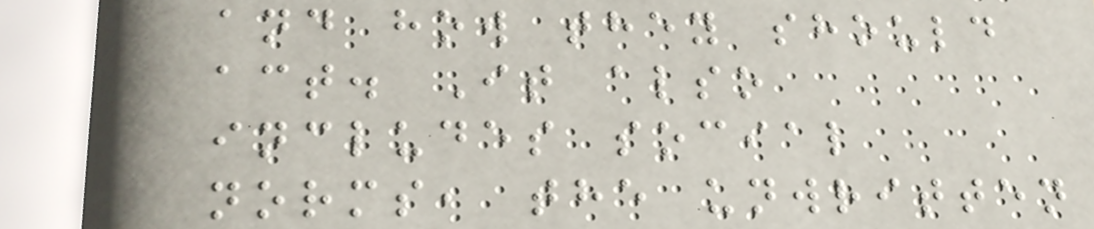and how they should
act. It also
includes social
norms, the unwritten
